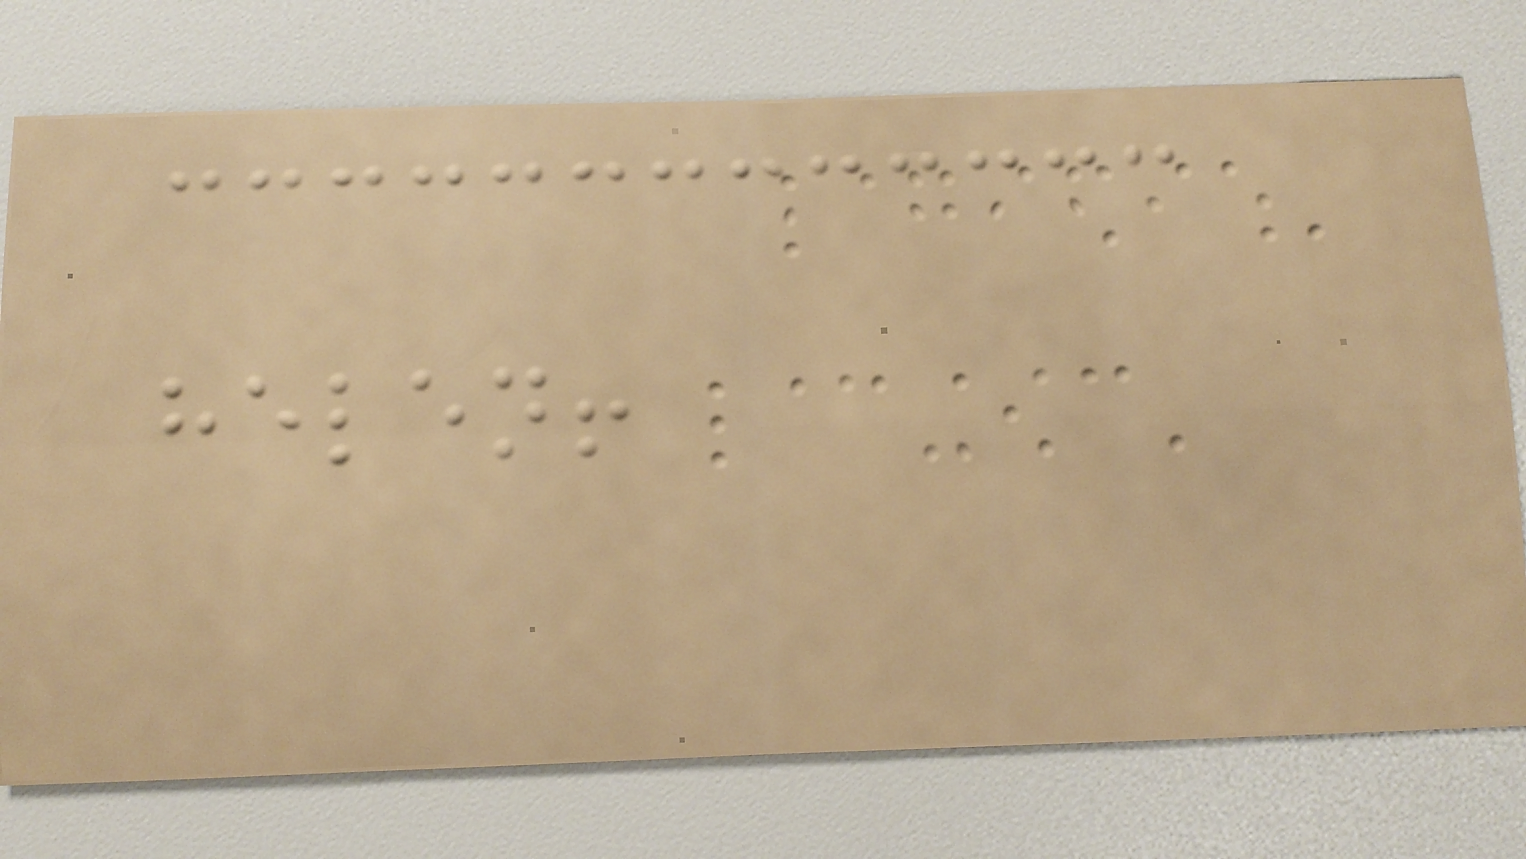helen!
